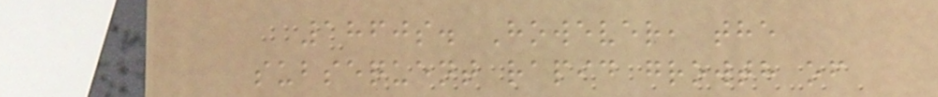1860s. However, the
subsequent rapid growth of
